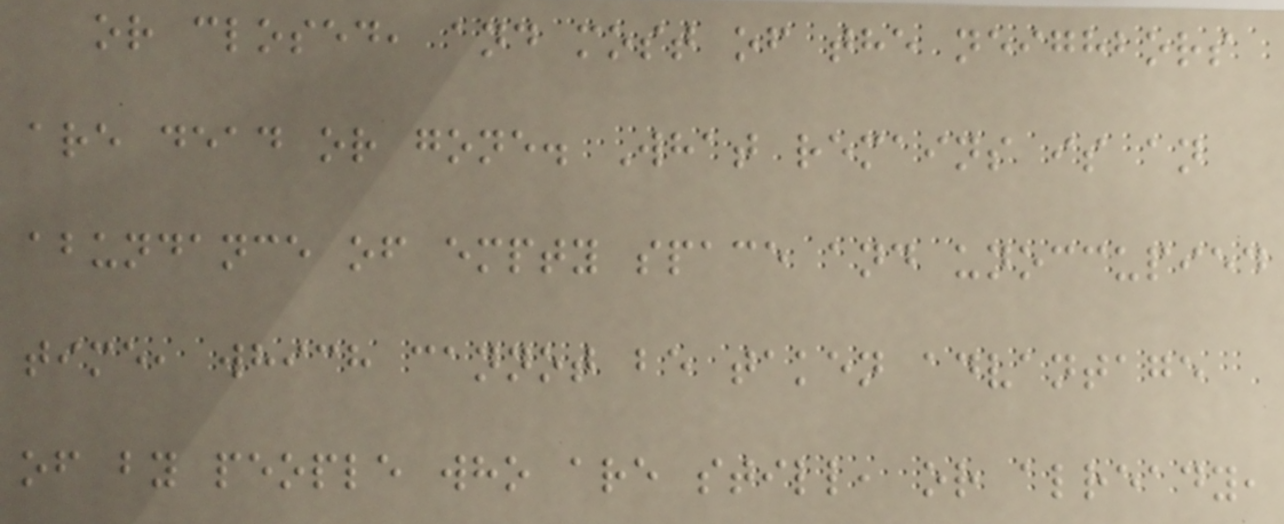or closed, and most of the neighbors
are dead or gone. What remains is an
abundance of empty space and unoccupied
time, which cannot be taken advantage
of by people who are still, or already,
